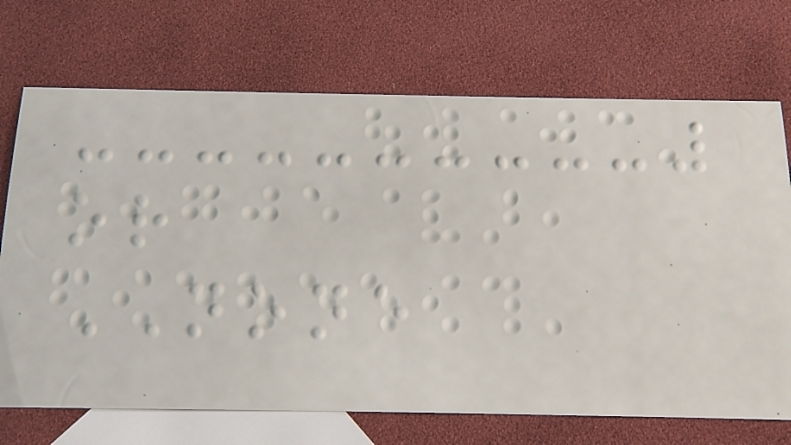or
NONE
